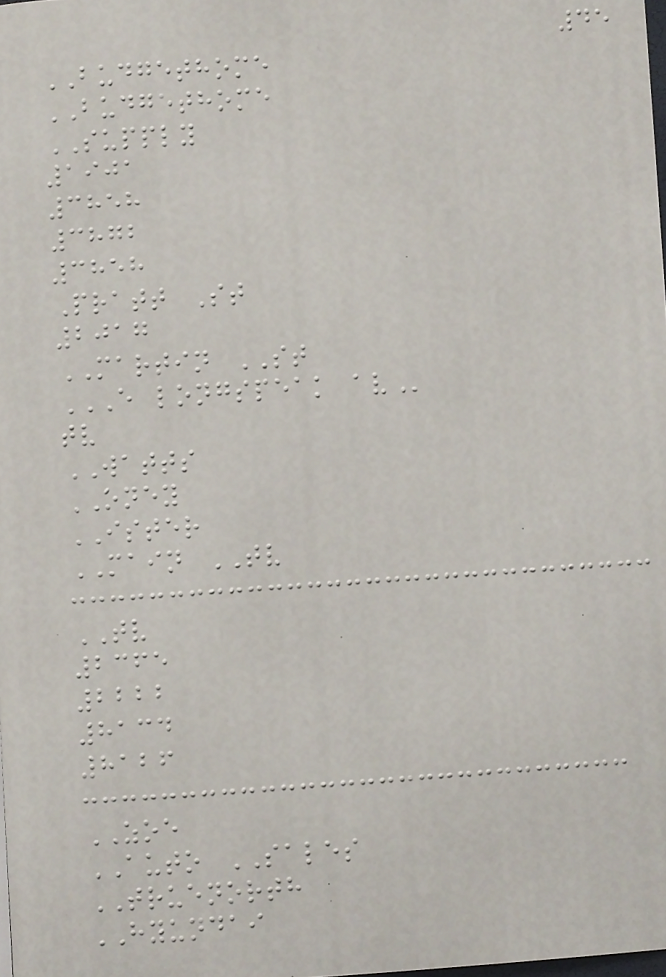45
BUDGETHOME
BUDGETHOME
SUPPLY
1901
3858
3872
3858
Pratt St
2017
MARTIN ST
E LONGSPEAK AV
tv
WATTS
ONEY
ISTER
MAIN TV
TV
2365
2222
8134
8126
ZOE
AUTO SALES
TRUENORTH
HYUNDAI
